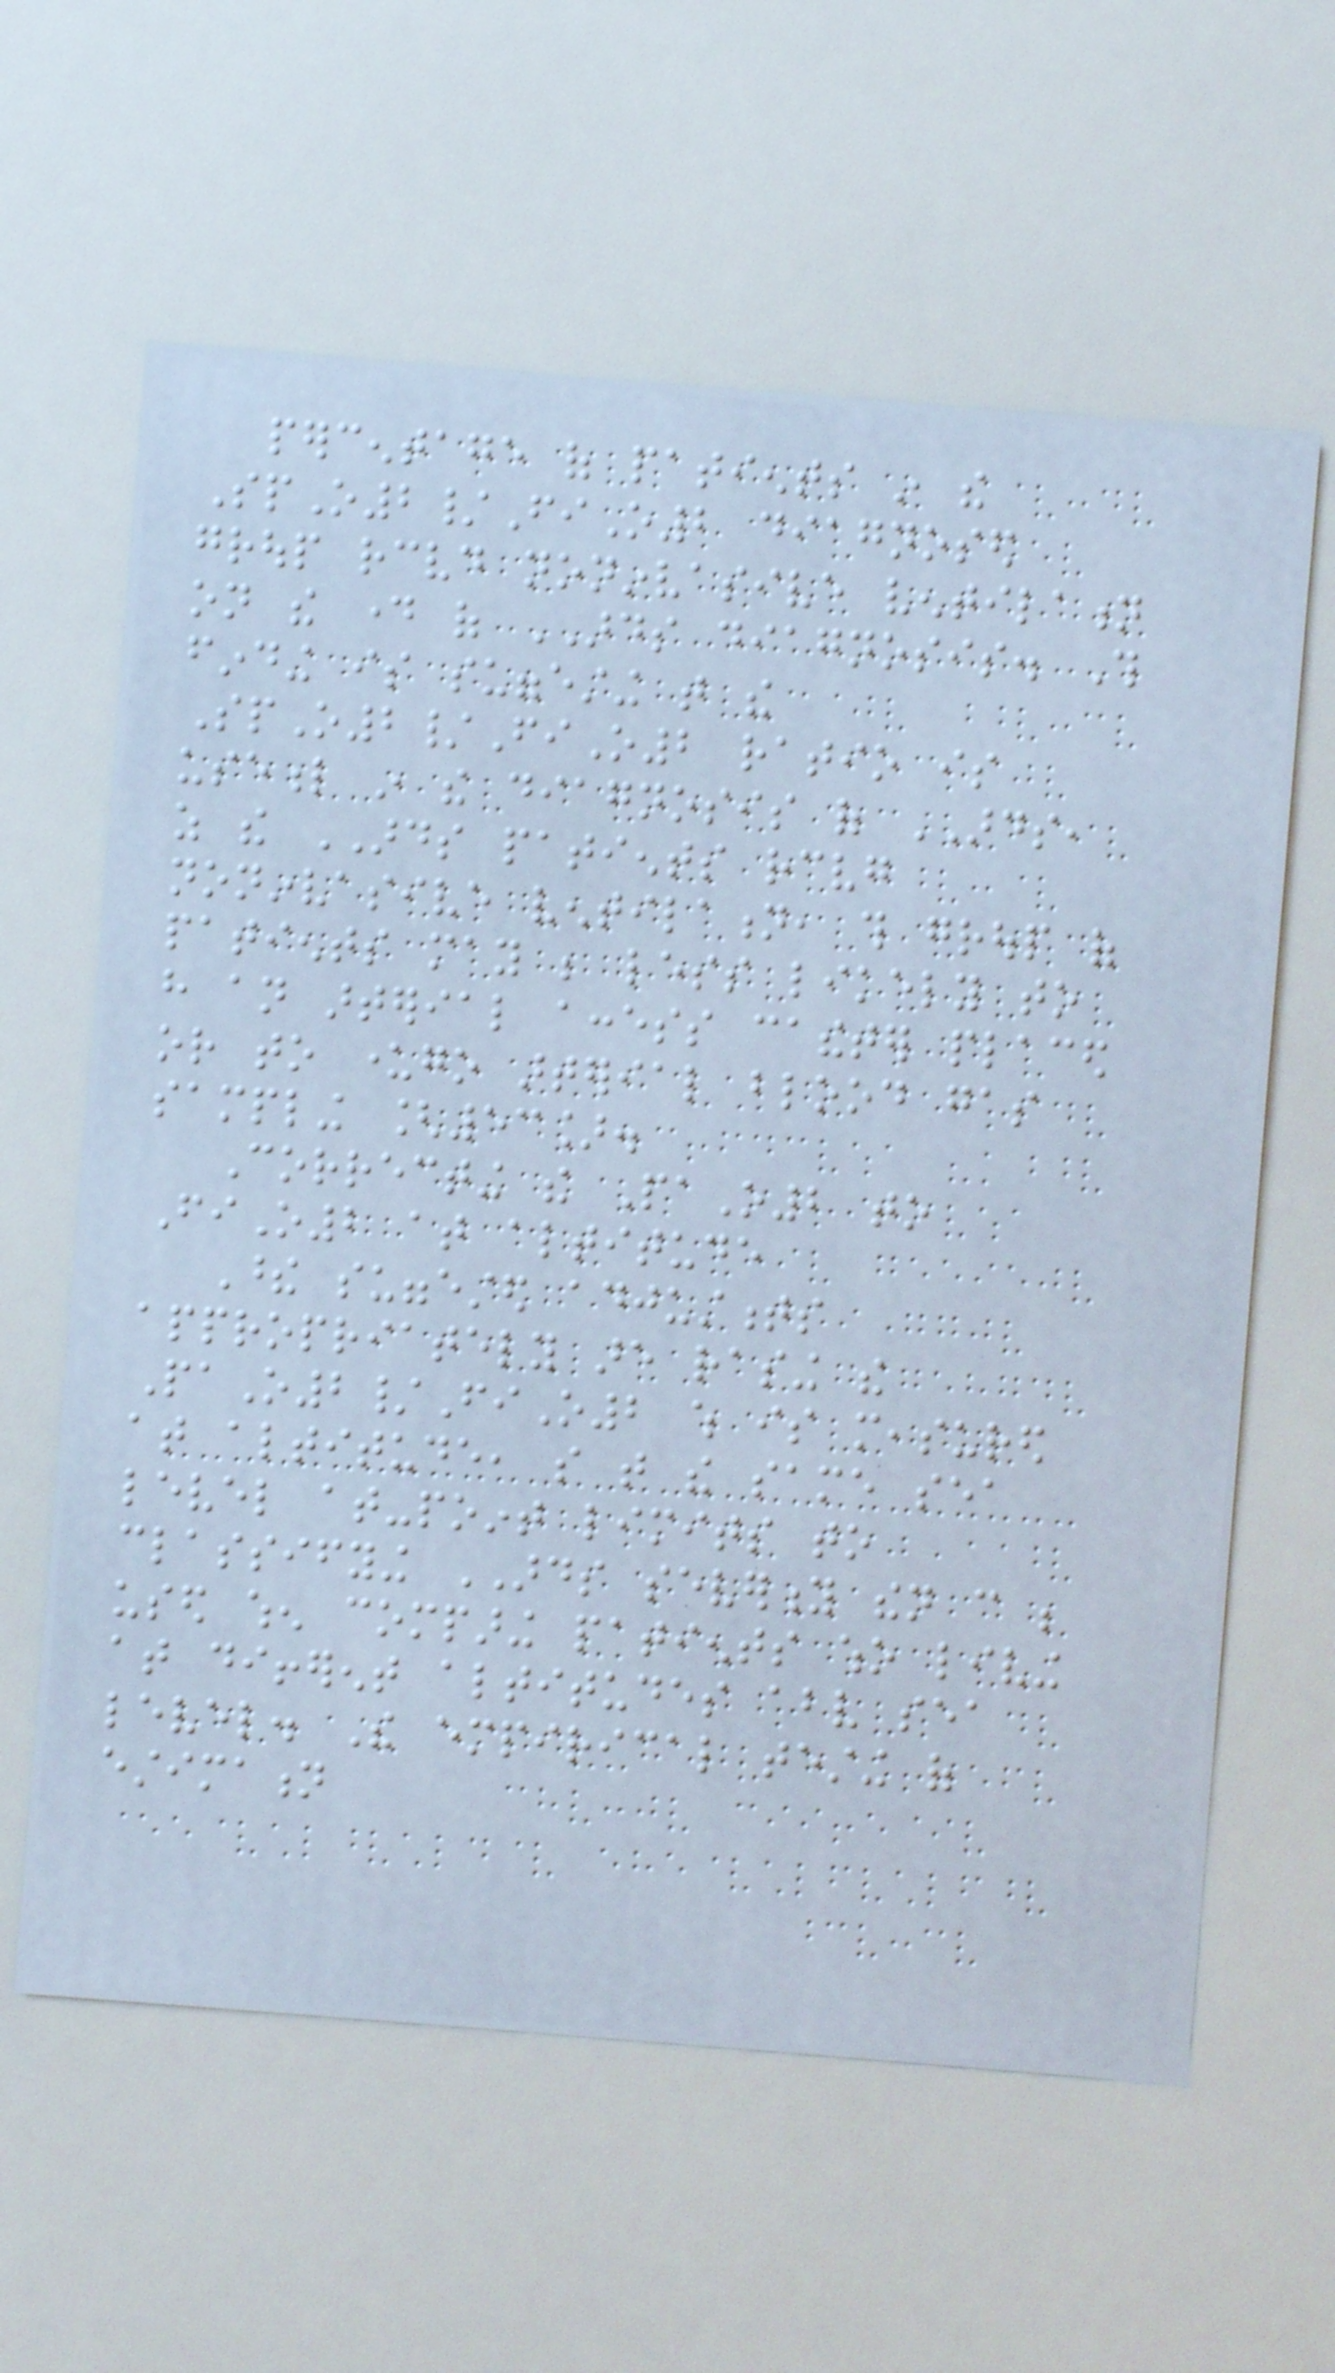percentage of patients in the
SpO2/FiO2 diagnosed
group received noninvasive ventilation
on the day of ARDS diagnosis. This
finding is suggesting that the
SpO2/FiO2 ratio is
useful in the diagnosis of ARDS,
as the ARDS patients receiving
noninvasive ventilation, this group of
patients may be less likely to
have an arterial access catheter placed
or to undergo arterial blood gas
sampling [53].
Correcting the PaO2 to
FiO2 at altitude
These suggested adjustments
appropriately are rasing the
PaO2/FiO2 which is measured
at altitude, so that the same sea
level at-point limits to
classifying ARDS severity then can be
used when comparing patients who living
at different altitudes above sea
level. The empirical testing of
estimation
